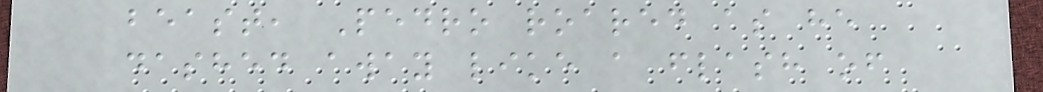beast, Pedro roared as he
dashed away like a flash of
